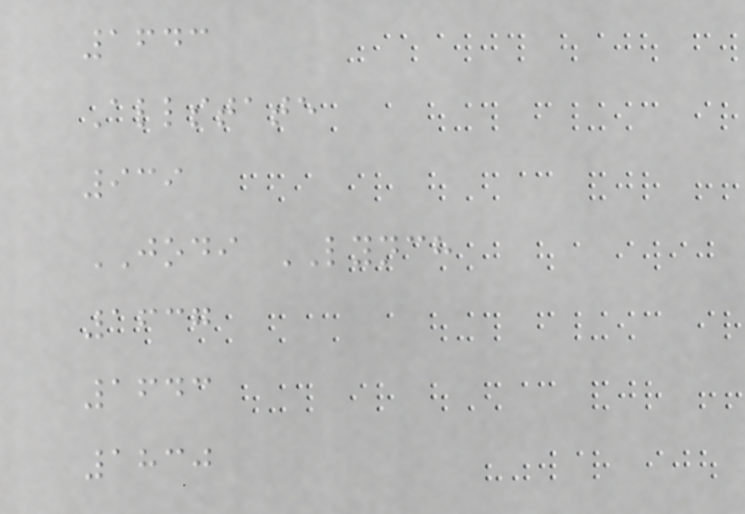1643
Allstate
939
JODI LYNCH
1637
1643
1830
